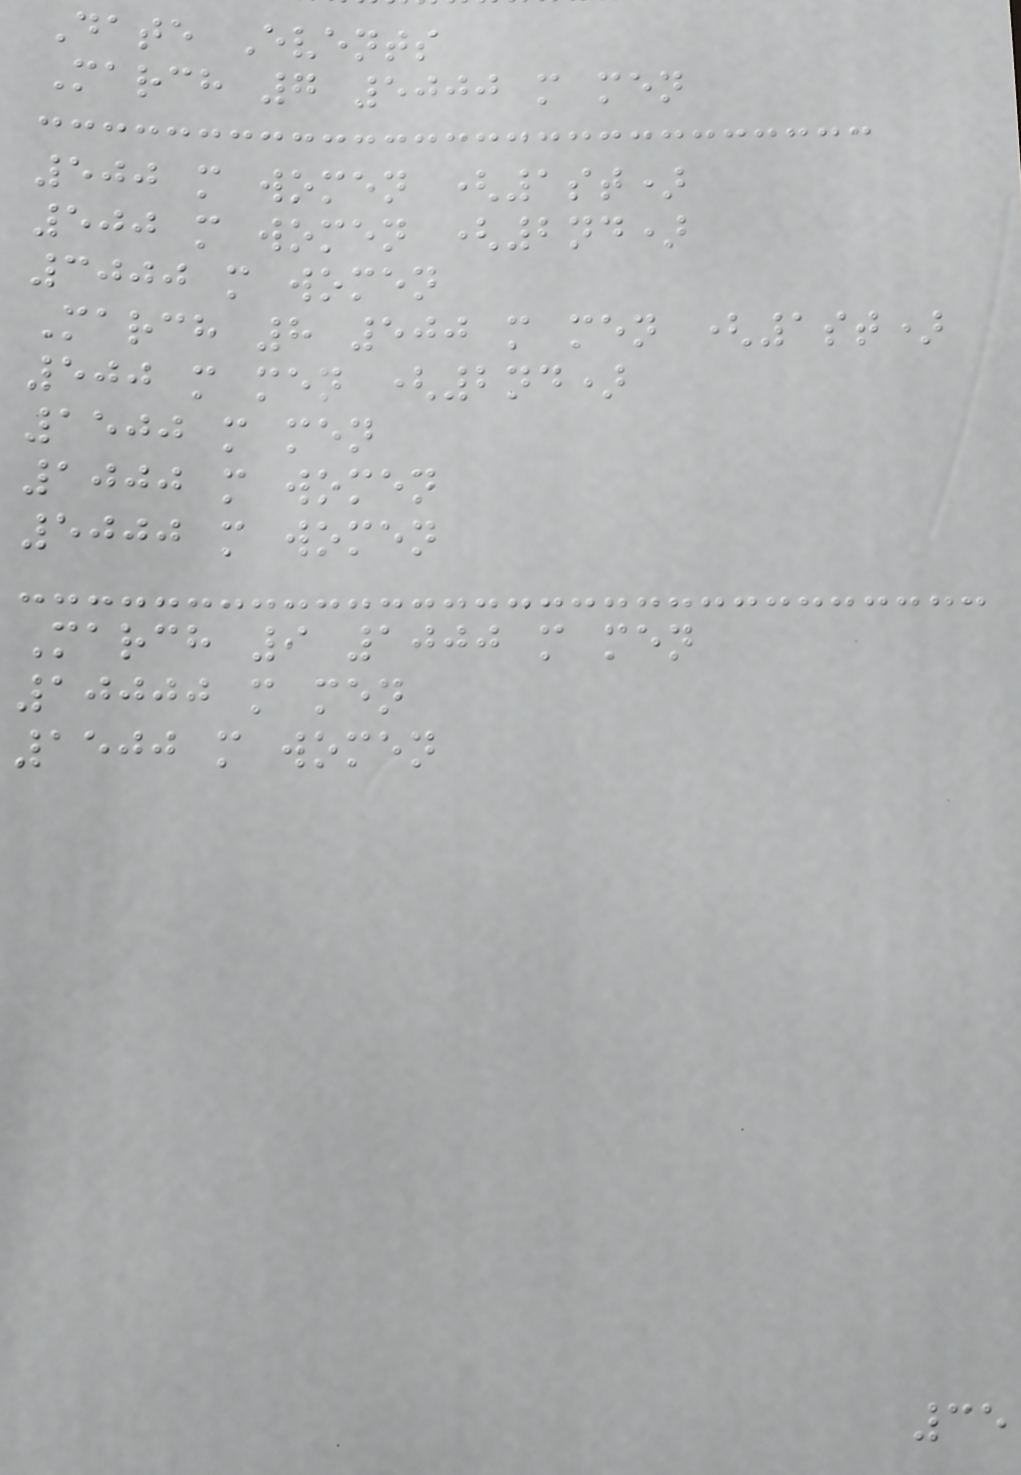Date Events
March 7 5000 m men
500 m women (1st)
500 m women (2nd)
3000 m women
March 8 500 m men (1st)
500 m men (2nd)
1500 m men
1000 m women
5000 m women
March 9 1000 m men
10000 m men
1500 m women
35
